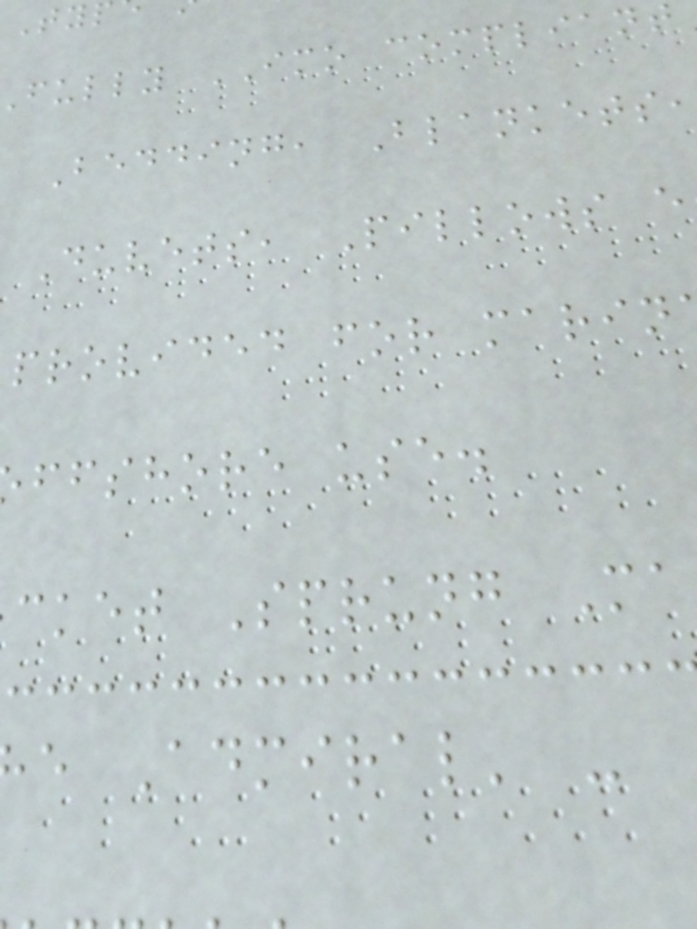fully IMO compliant
Bedding, Blankets
Duvets, Pillows e
provided for marin
ffshore use.
cket Sprung Ma
e Admiral' -
